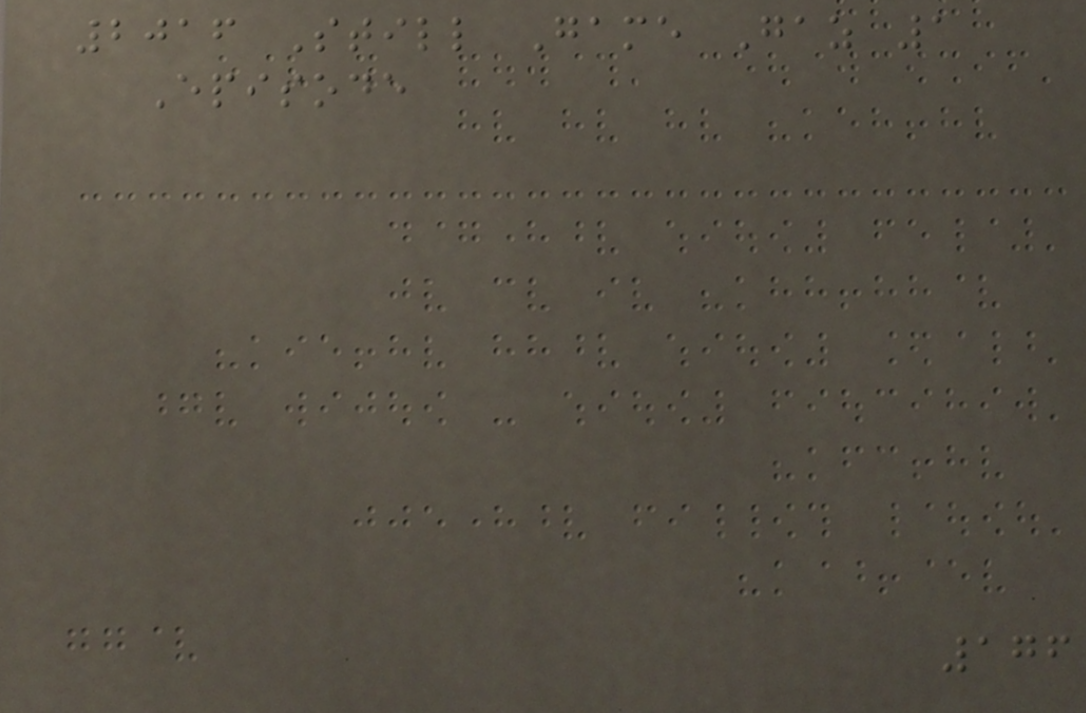2016 Still Game Gaz 1
Episode
176
